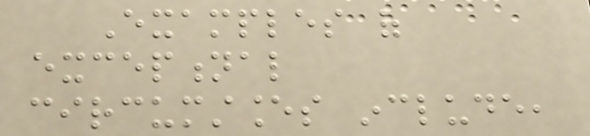Examples of
exceptional
circumstances include,
